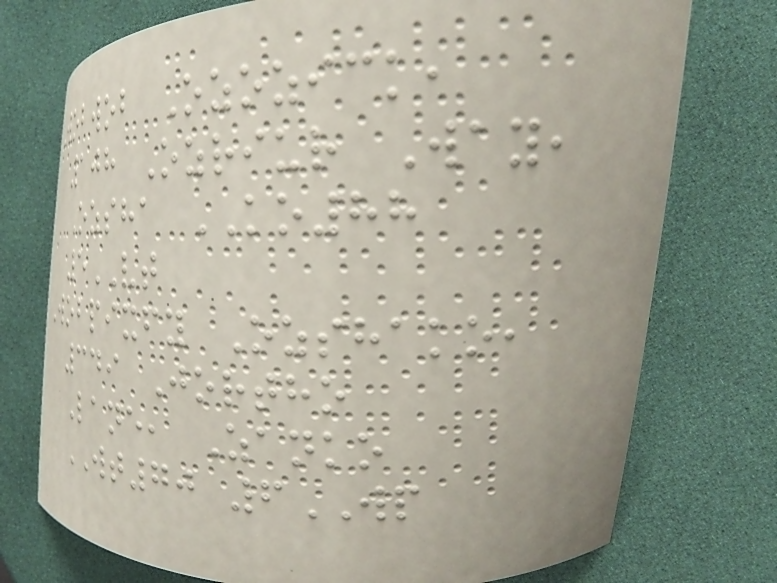Wobwob Ozozick,
108 Ozriur Way,
Ozsha KO88
5VT
Wobpixfy Ozshako,
349 Jortho
Lane, Zanko
WT70 6WP
